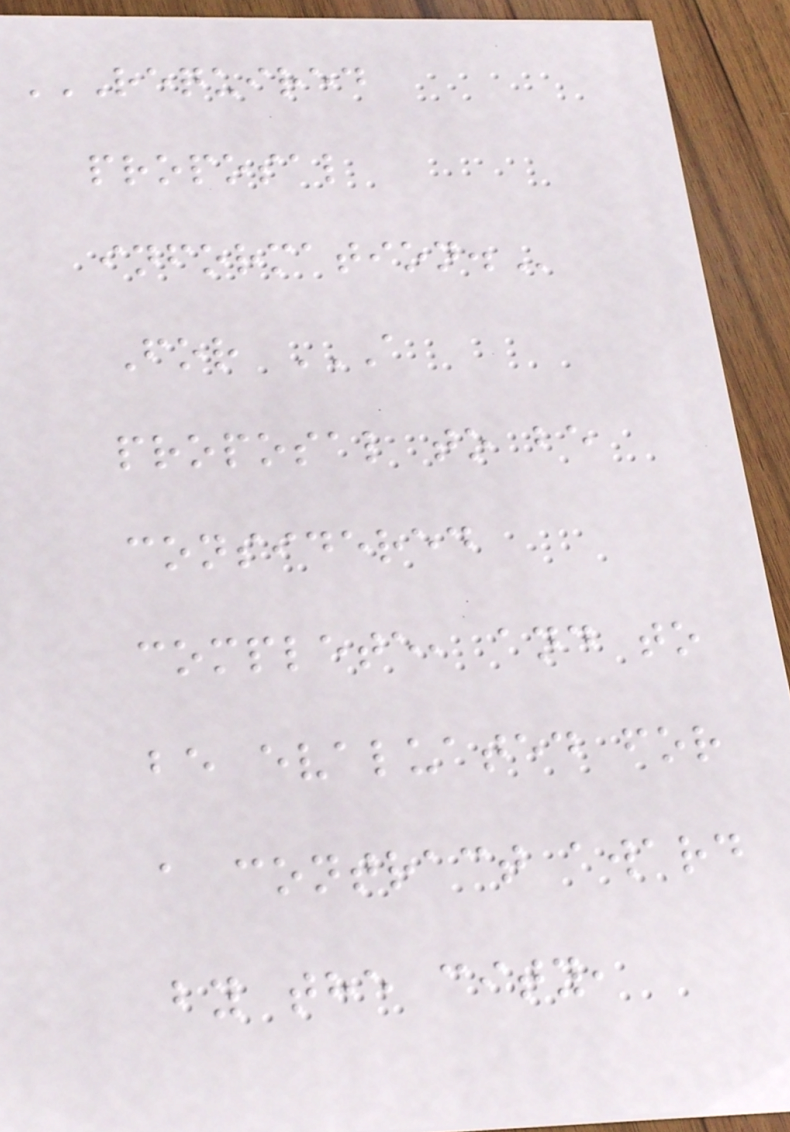REQUIRED
PROPOSAL
INFORMATION.
For A
PROPOSAL TO BE
CONSIDERED
COMPLETE, AND TO
BE EVALUATED FOR
A CONTRACT AWARD
BY THE CITY,
